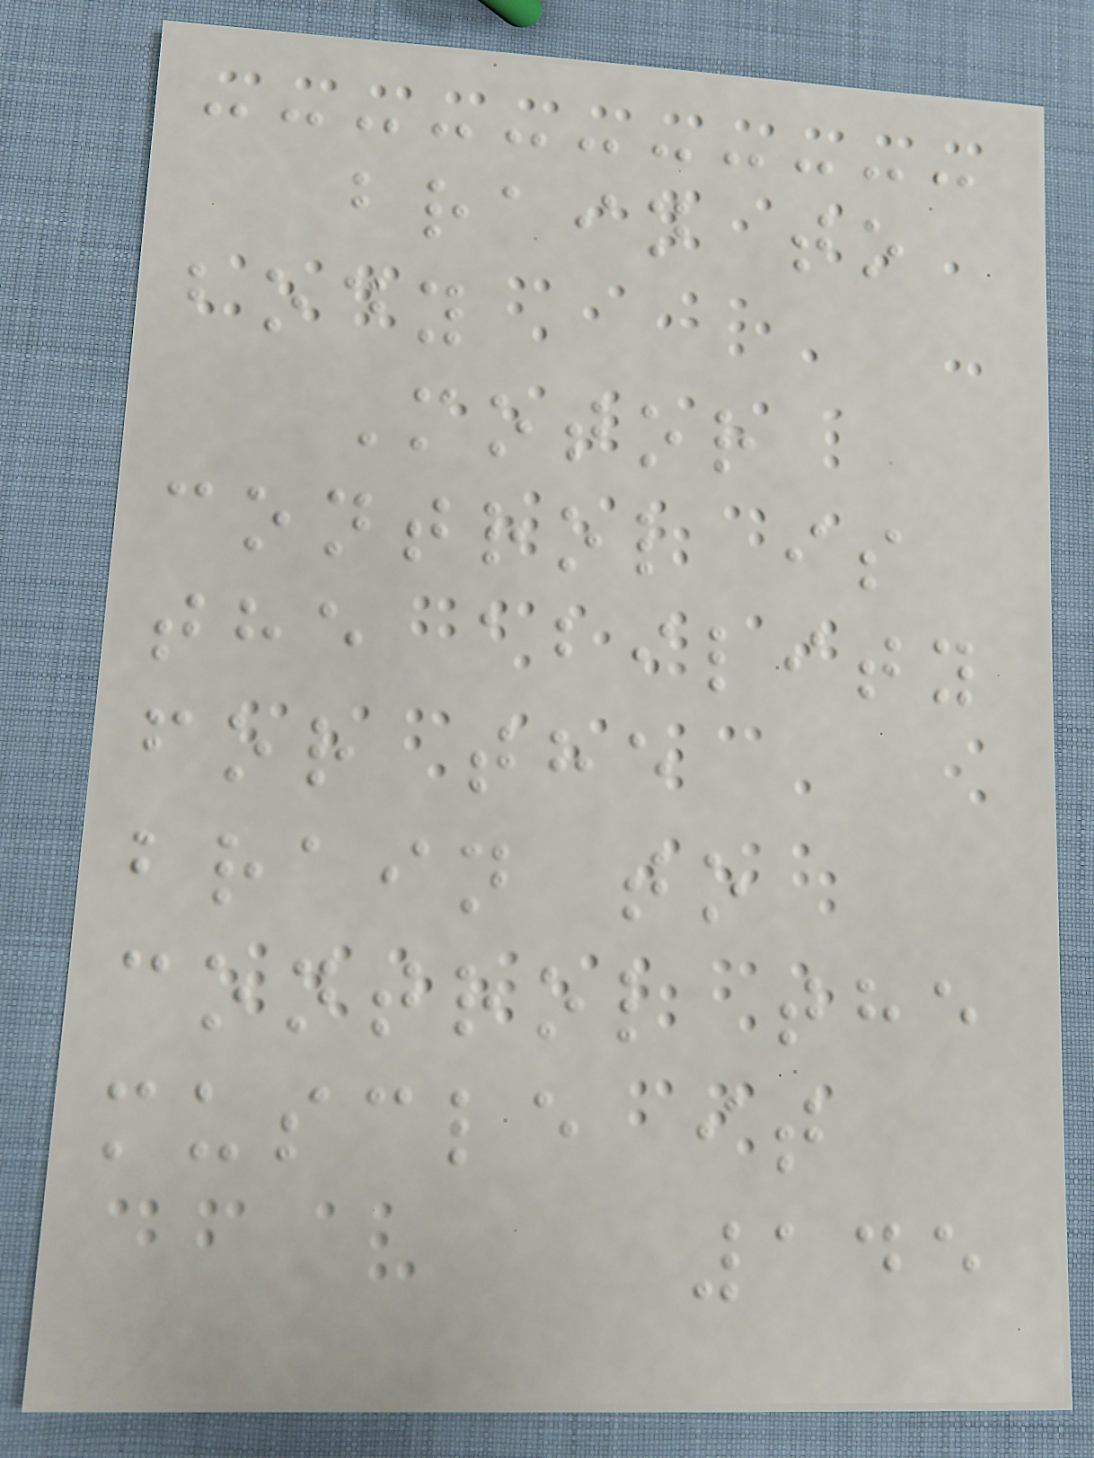brain to
body
Motor
control is
the ability
for the
brain to
control the
muscle it
145
